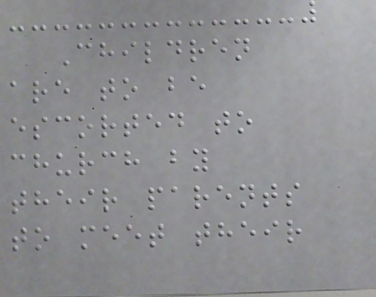Children
are to be
escorted to
church by
their parents
to meet their
